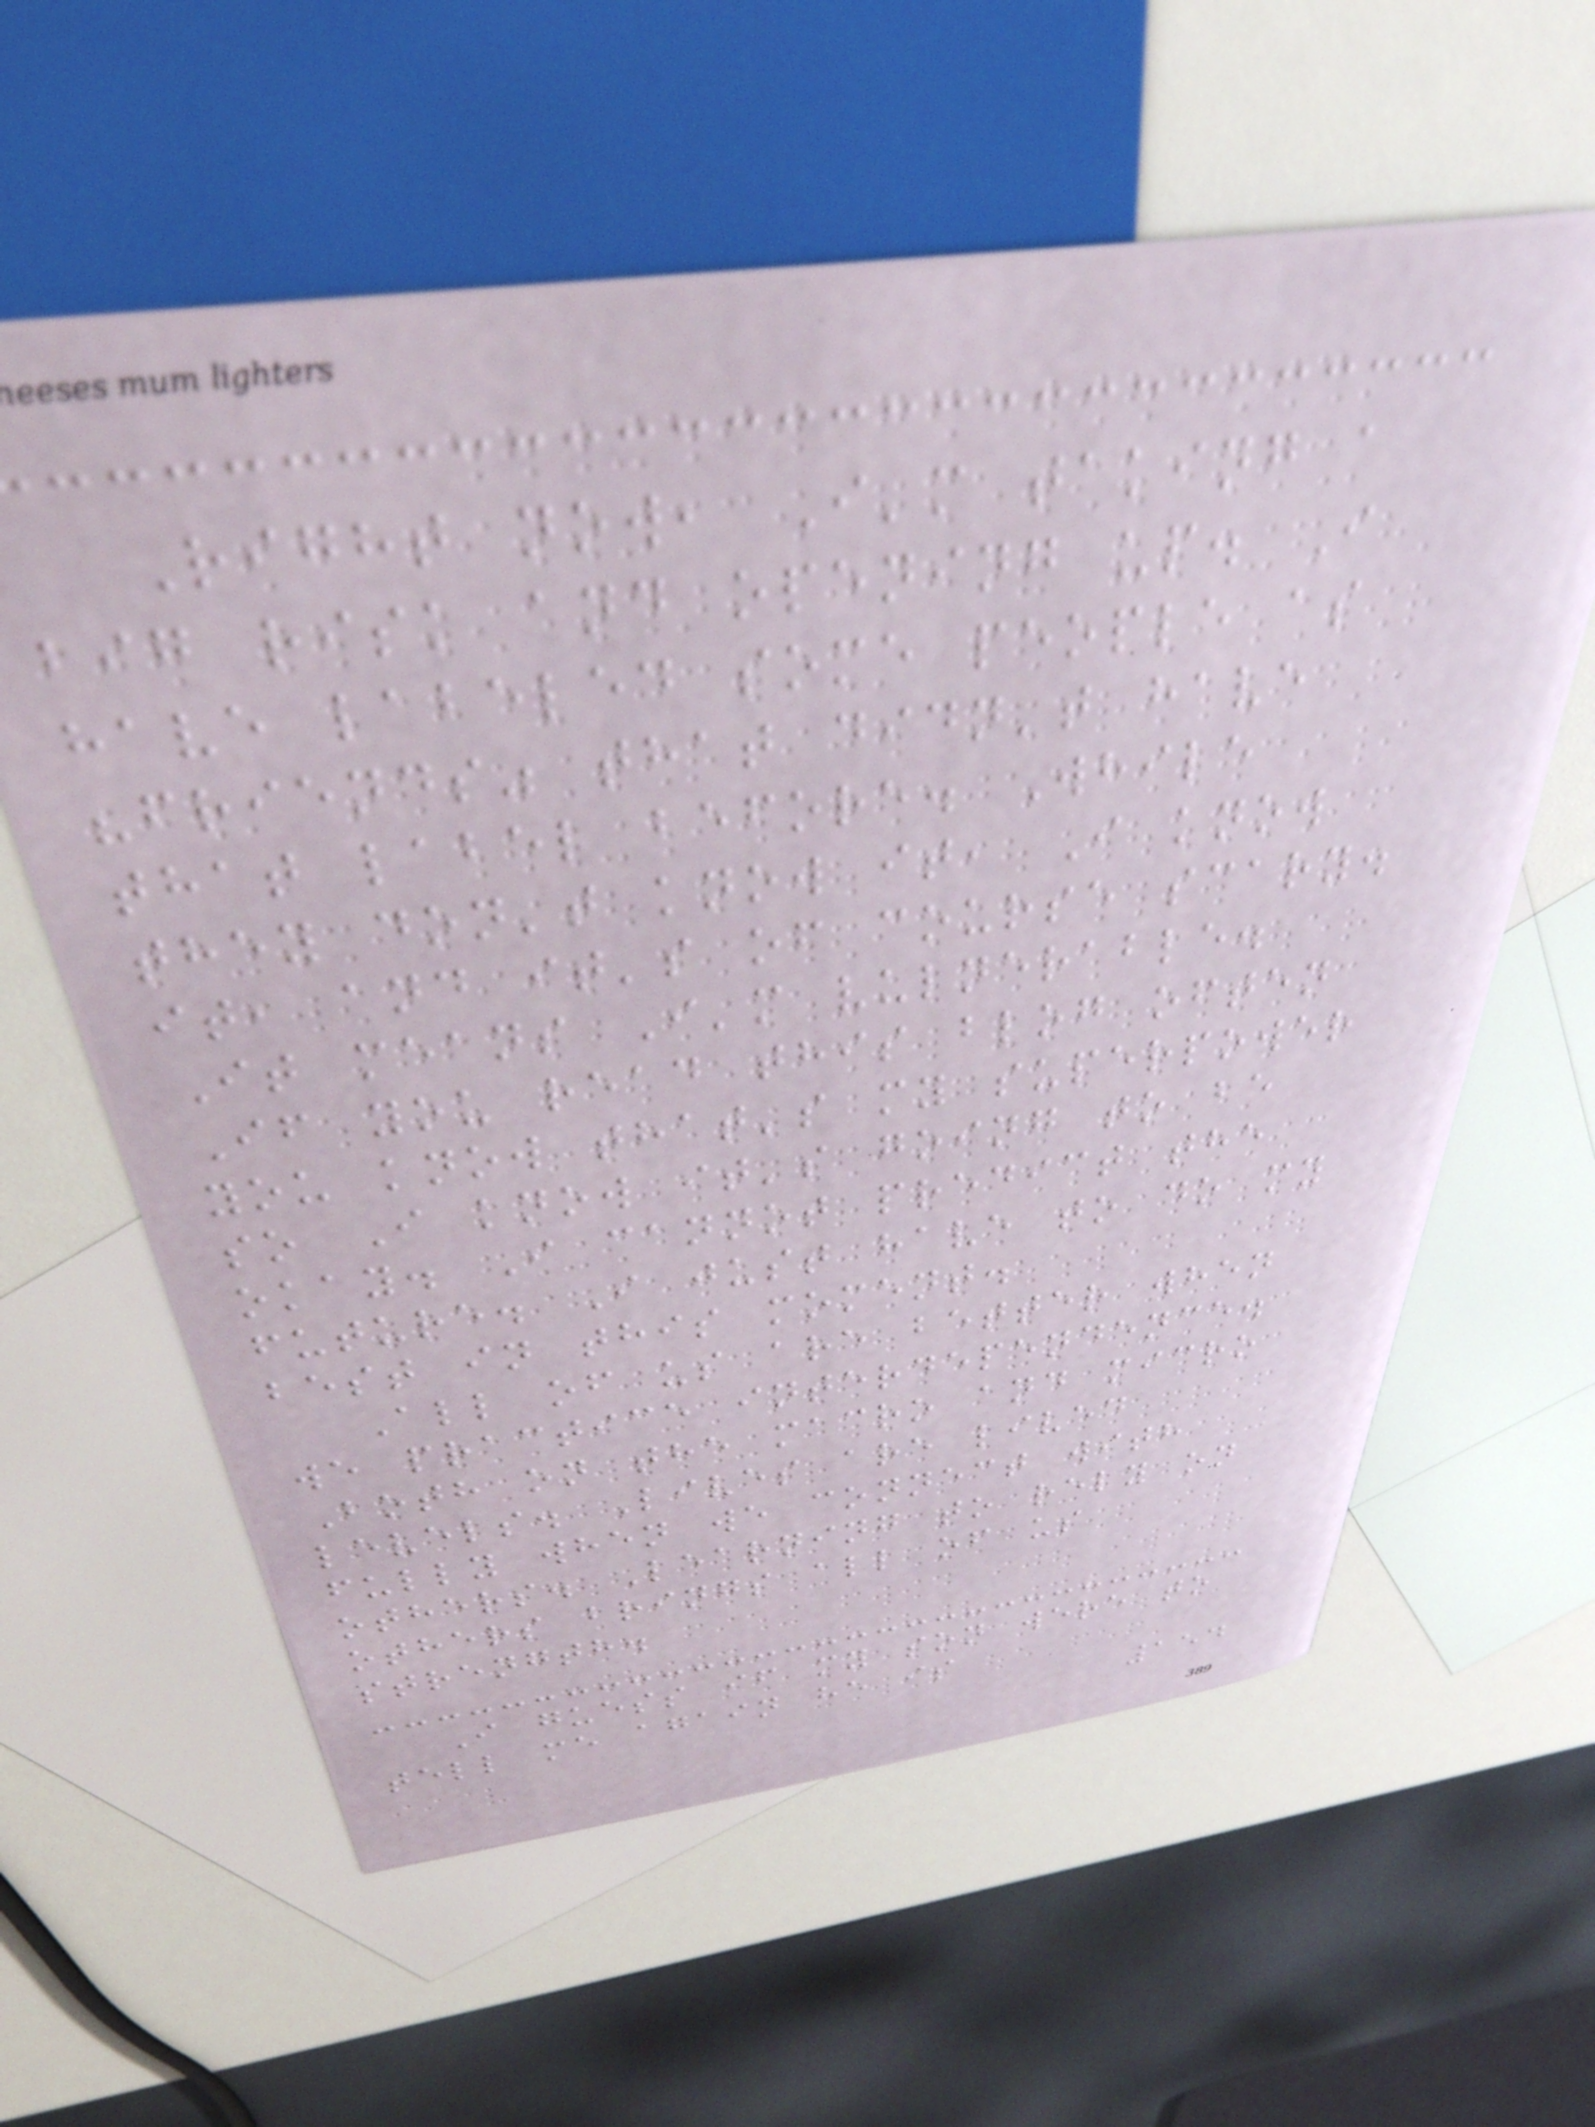Right now, I'm taking a
big risk and opening up. I
have labeled some people as
"friends" that didn't have
that label before. While
they don't know it, I know
it, and it's of course scary.
It means I'm vulnerable.
If you read this blog often
you know that's my superpower
so I know it's going to be
okay. I cannot predict the
future. I just have to do my
best in this moment.
All of us are better when
we practice interdependence.
Both on the macro and micro
levels. Lives are lived
fully when we connect with
others. Learning to rely on
others brings all of us
strength.
I guess if my son were to
tell me again he is
154
